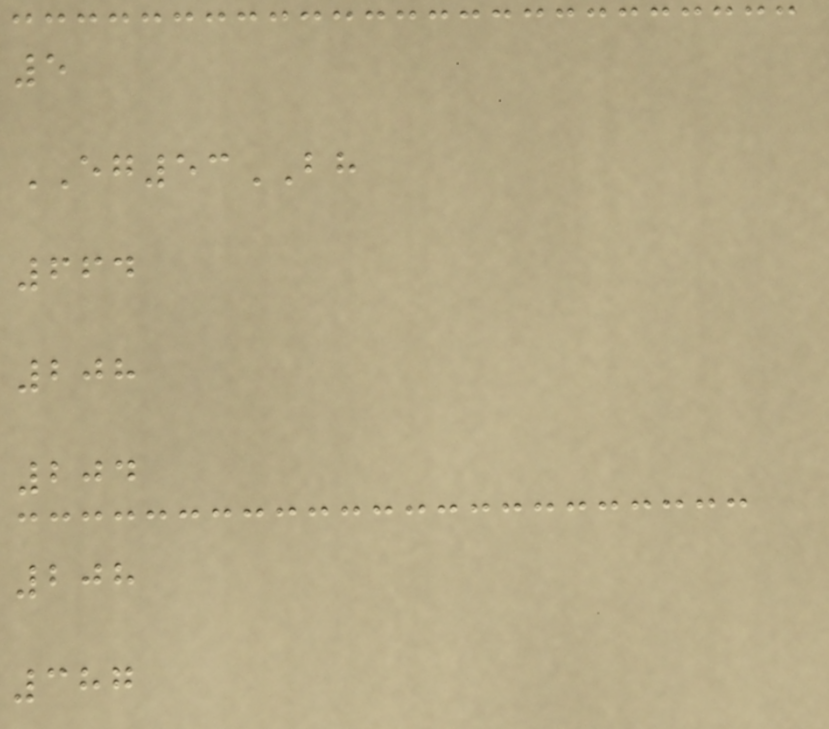5
EG53BH
664
208
204
208
387
